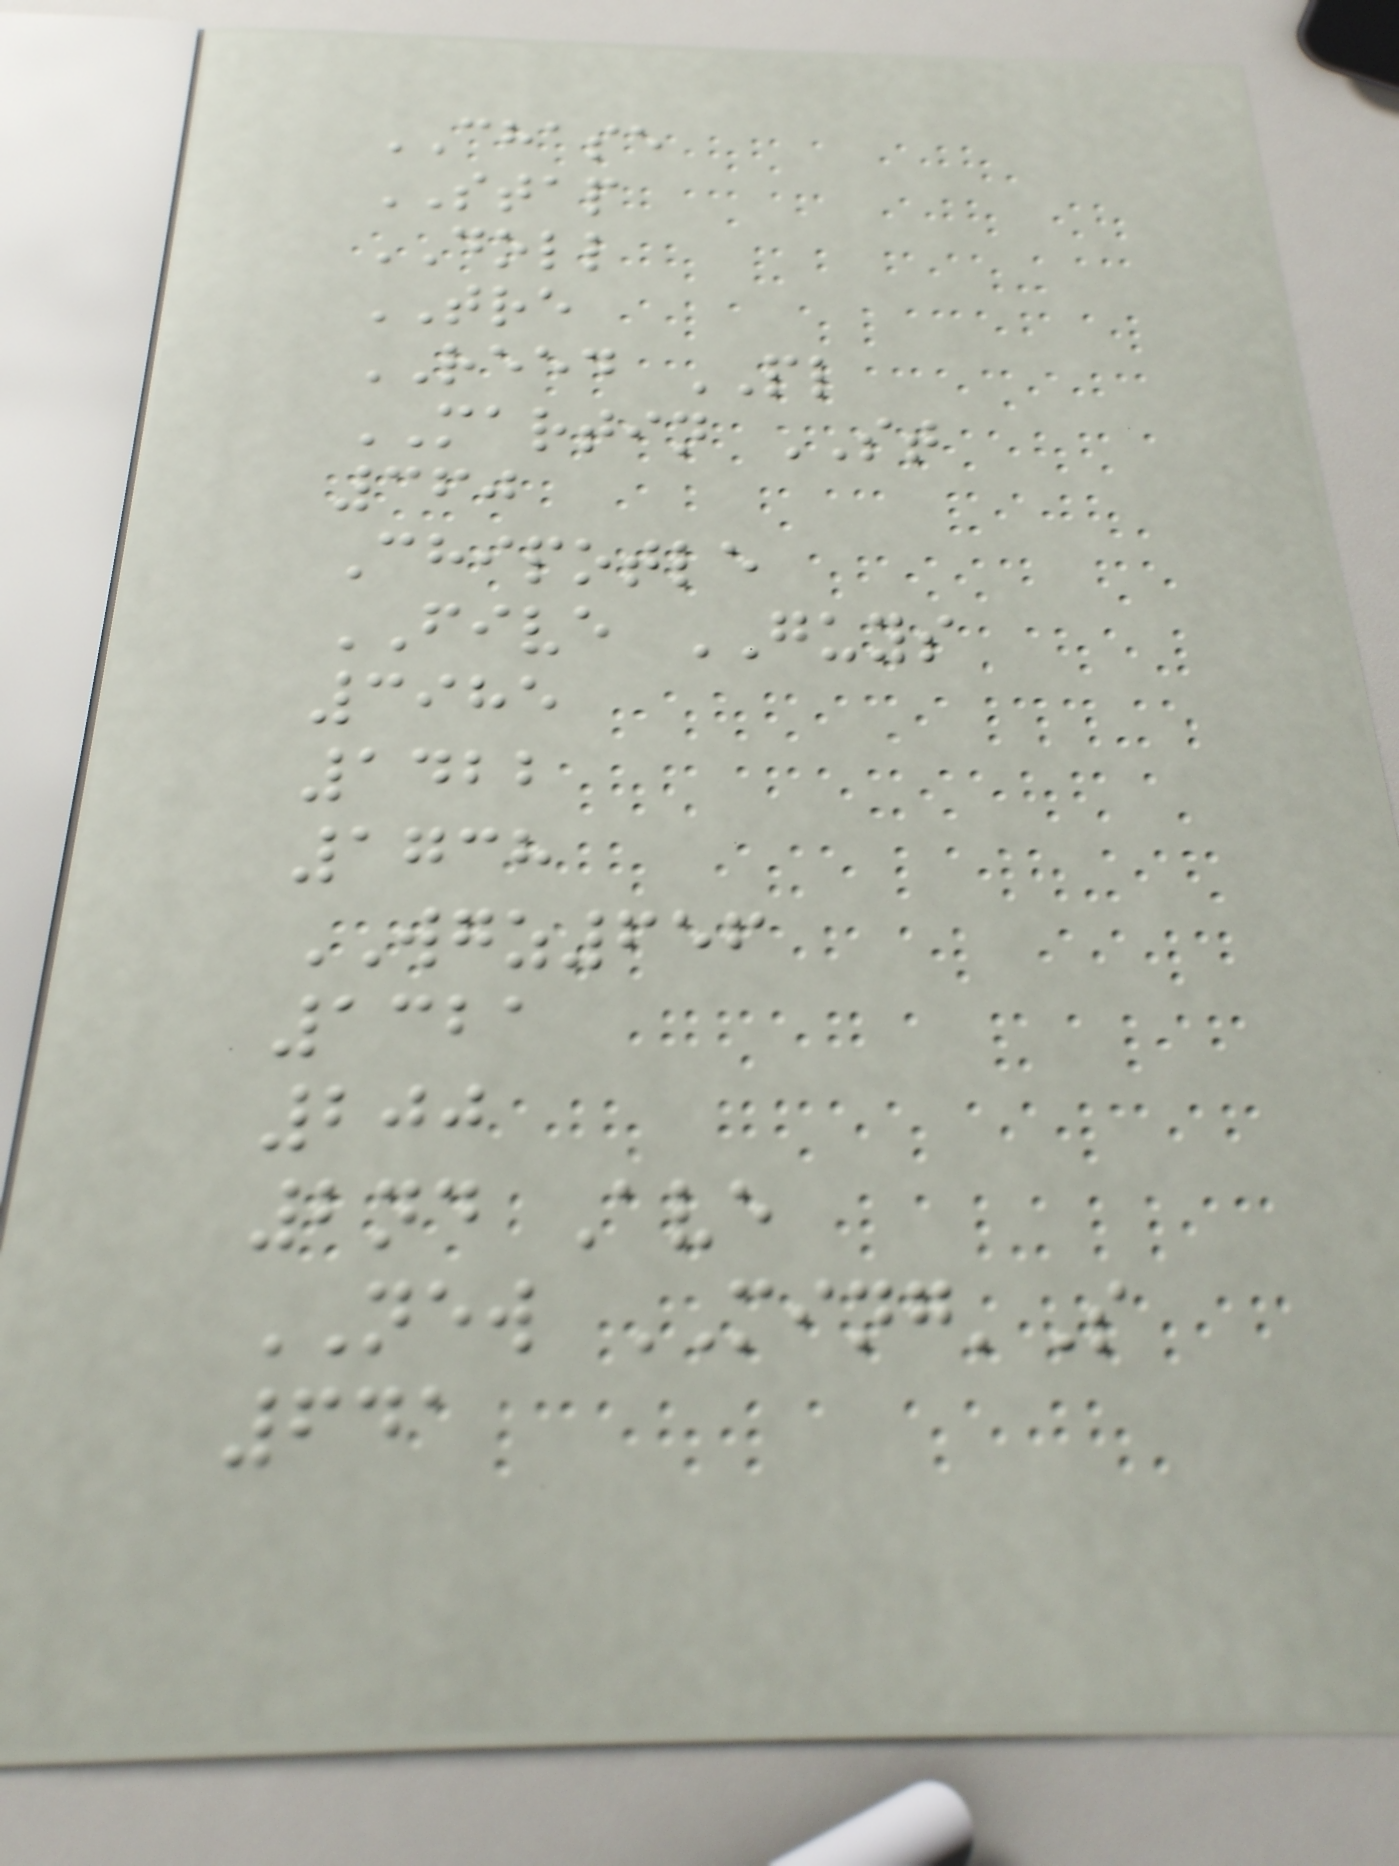CHASE
STAP
DOLL
TRE
REED PL
MARTIN ST
360
Chipotle
FIVE GUYS
3985
1422
1738
WGZ656
1321
200
2nd Ave
NEW MING'S
641
